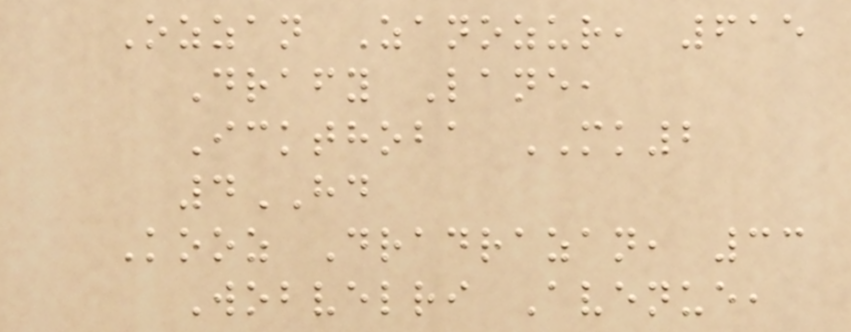Ozzan Zanozur, 615
Drafy Lane,
Ickthoba MK2
4HD
Kooz Dradrazan, 33
Wobvelri Avenue,
